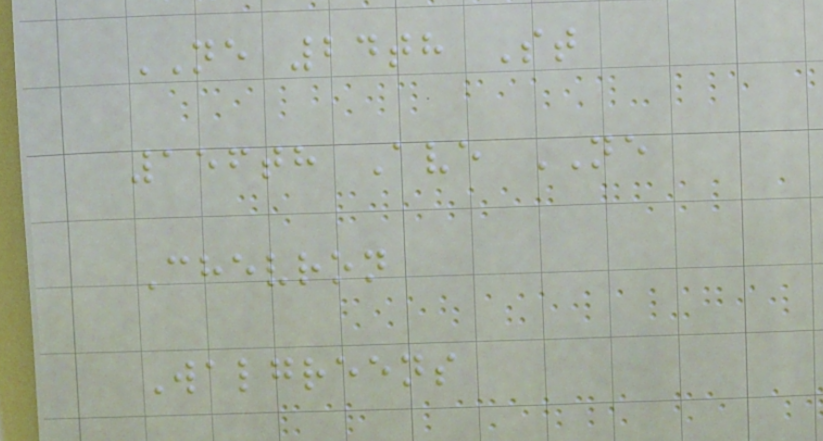NE 24th St
156th Ave NE
Chevron
Walgreens
